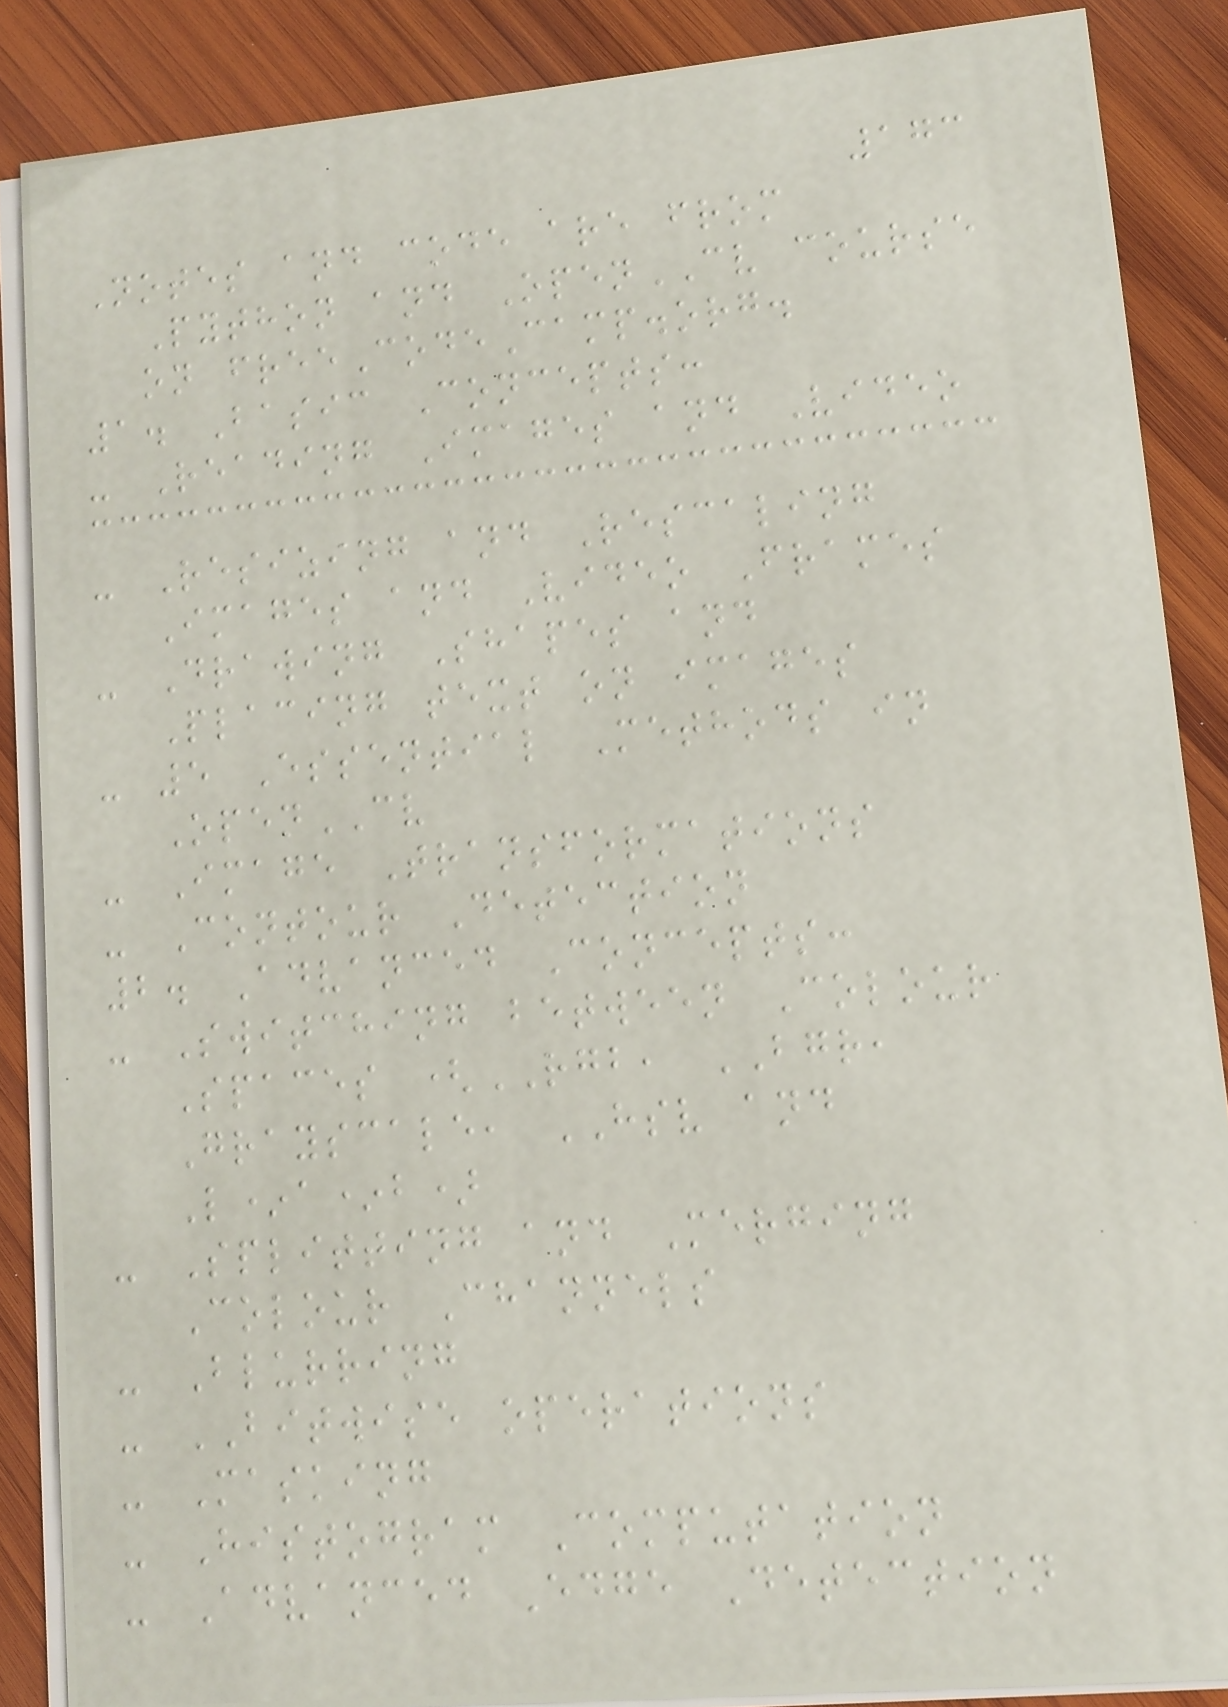173
Notes and code are from
Python and OpenCV course
on freeCodeCamp.org.
1. Basic Concepts:
- Reading Images and Video
- Resizing and Rescaling
Images and Video Frames
- Drawing Shapes and
Placing text on images
- 5 Essential Methods in
OpenCV
- Image Transformations
- Contour Detection
2. Advanced Concepts:
- Switching between Colour
Spaces (RGB, BGR,
Grayscale, HSV and
L*a*b)
- Splitting and Merging
Colour Channels
- Blurring
- BITWISE operations
- Masking
- Histogram Computation
- Advanced Edge Detection
